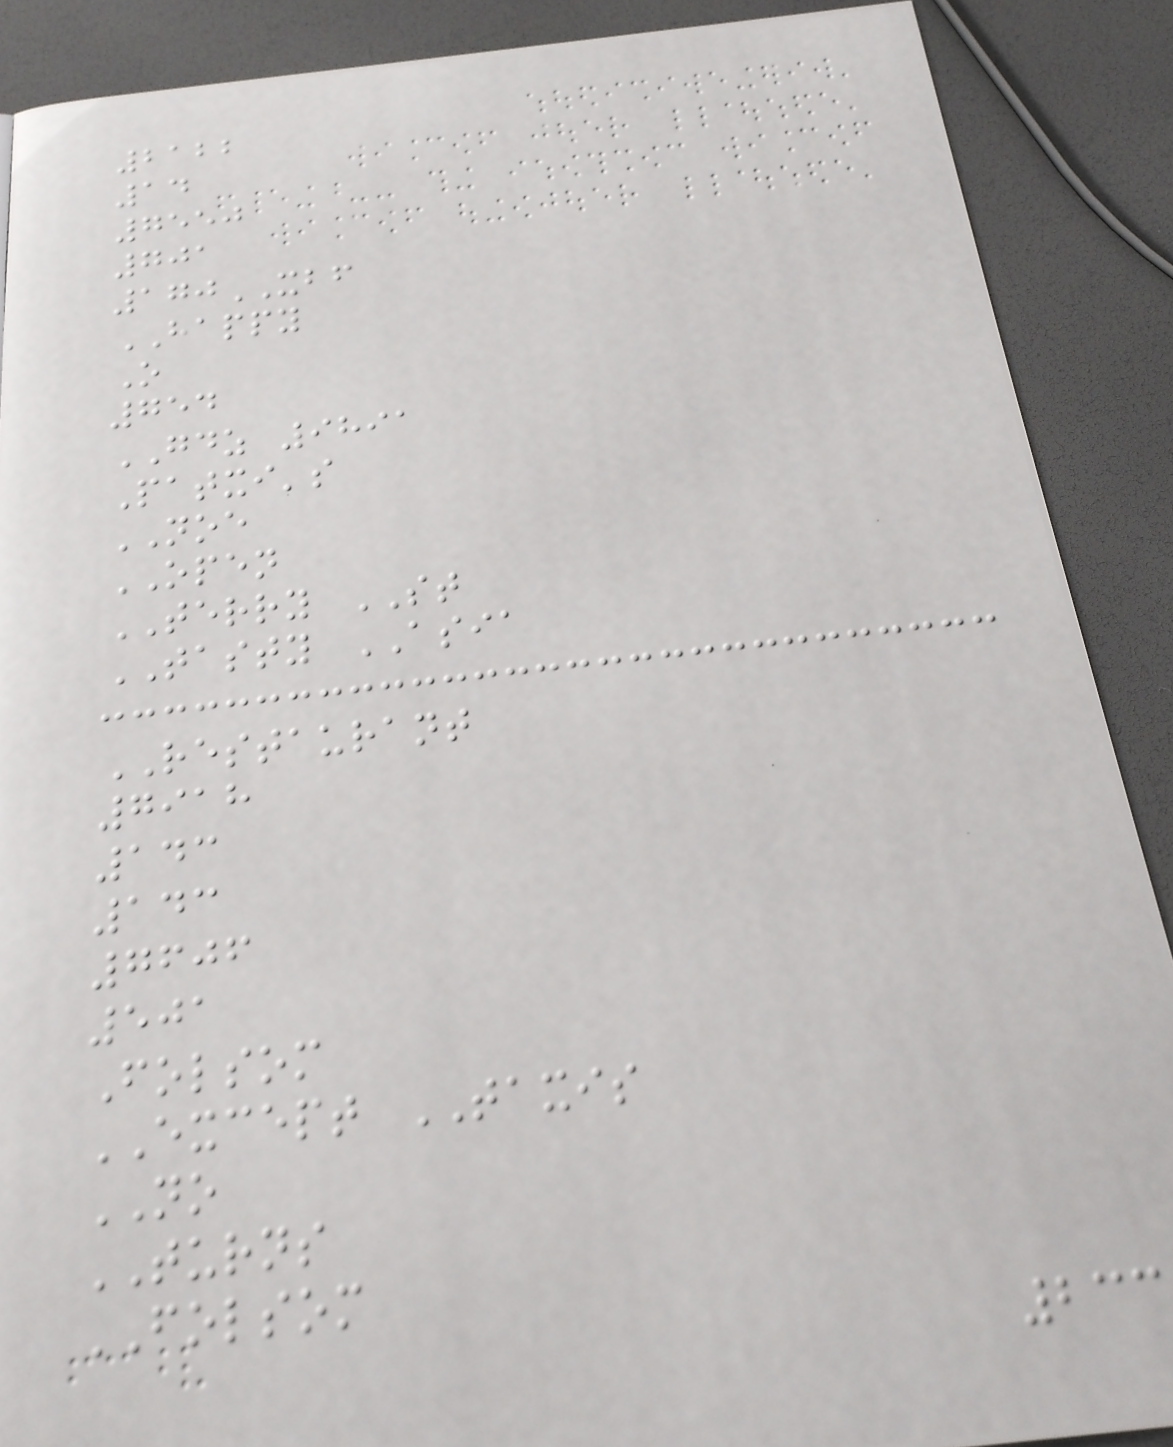2122
14
7550
701
170XBF
HAPPY
O
754
GDZ 9891
Patxi's
NOE
OPEN
TERRY ST
TASTY ASIA
RESTAURANT
7918
143
143
7606
501
Folsom
EXCEPT TAXIS
NO
TURNS
FOLSOM
233
